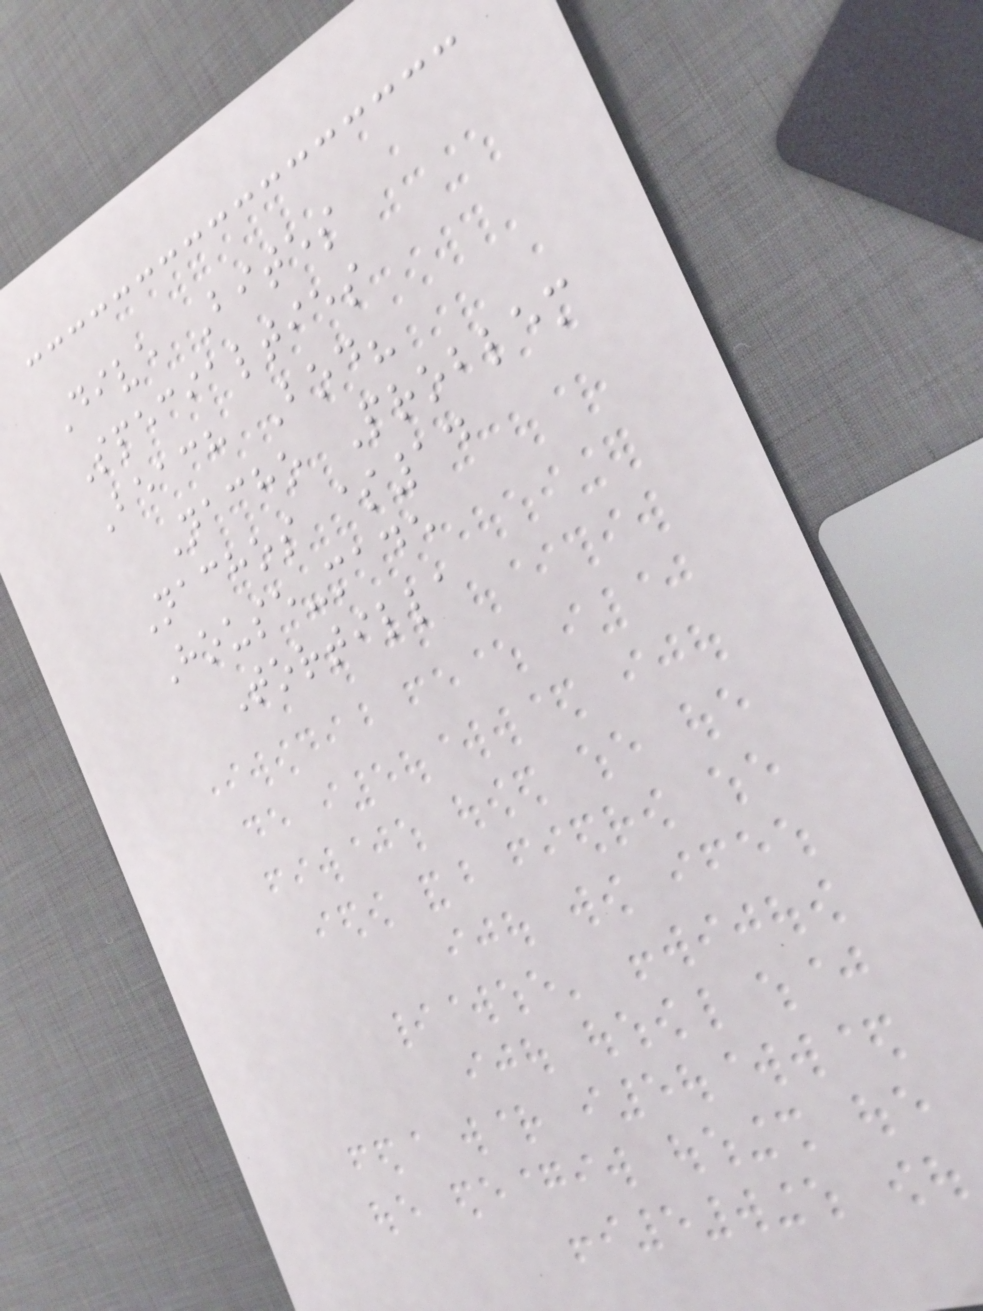Dive Bites
Specialties
Beach Bod?
Nacho Problem
Nachos $14
House-made
Tortilla
